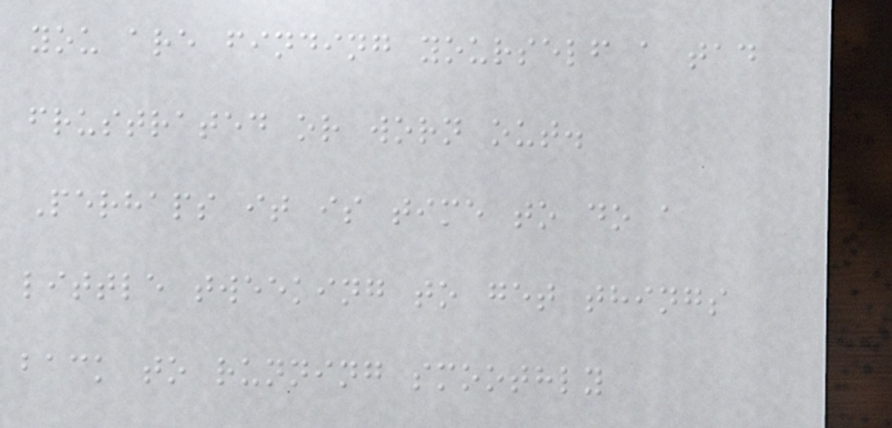you are finding yourself a tad
frustrated or worn out.
Perhaps it is time to do a
little tweeking to get things
back to running smoothly
